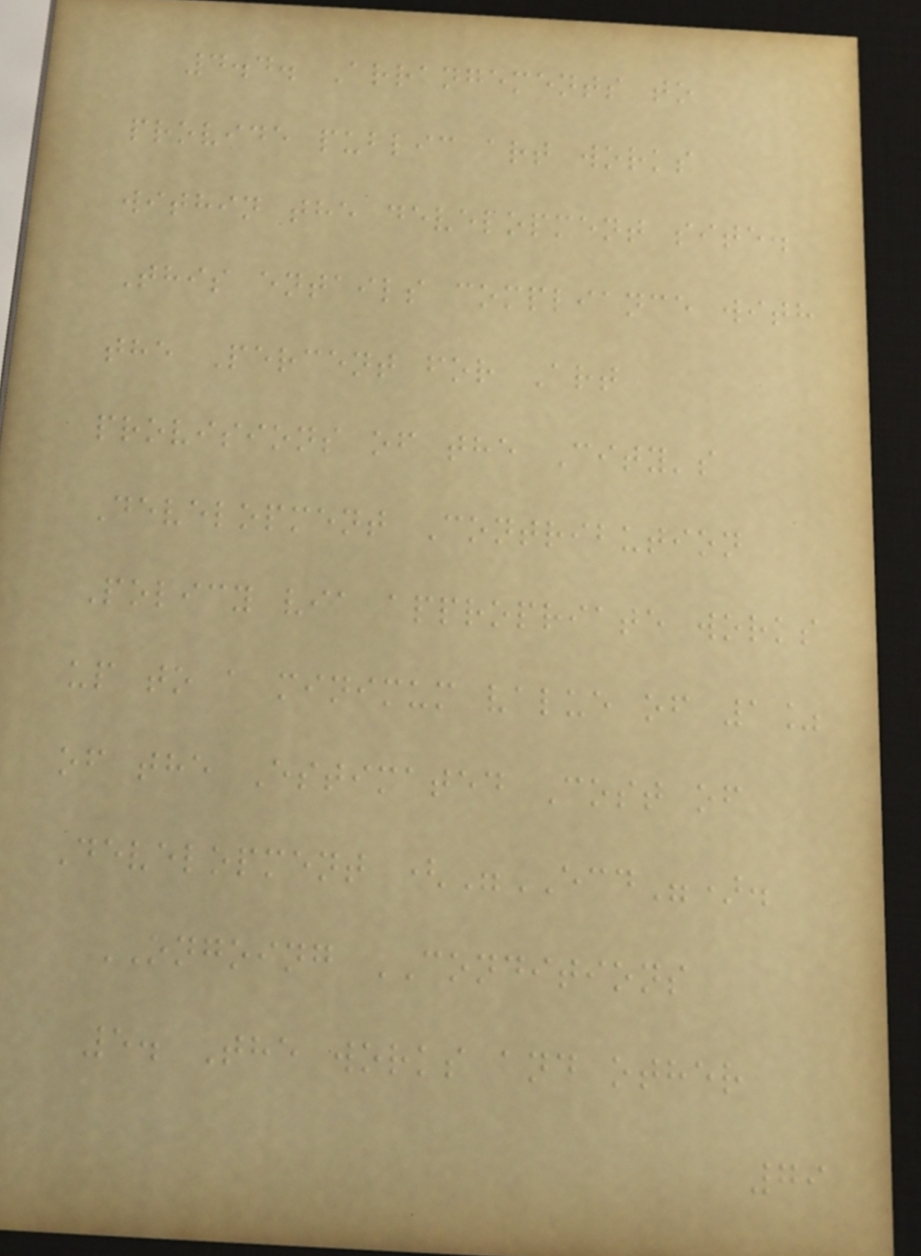4.4. Arrangements to
provide public art works
within the development site.
This entails compliance with
the Percent for Art
provisions of the City's
Development Contribution
Policy via appropriate works
up to a minimum value of 1%
of the Estimated Cost of
Development ("ECD").
ONGOING CONDITIONS
5. The works and other
79
